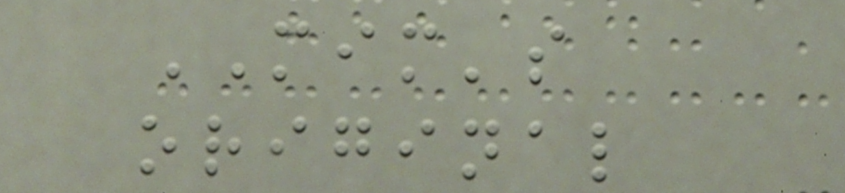MIM's
original
